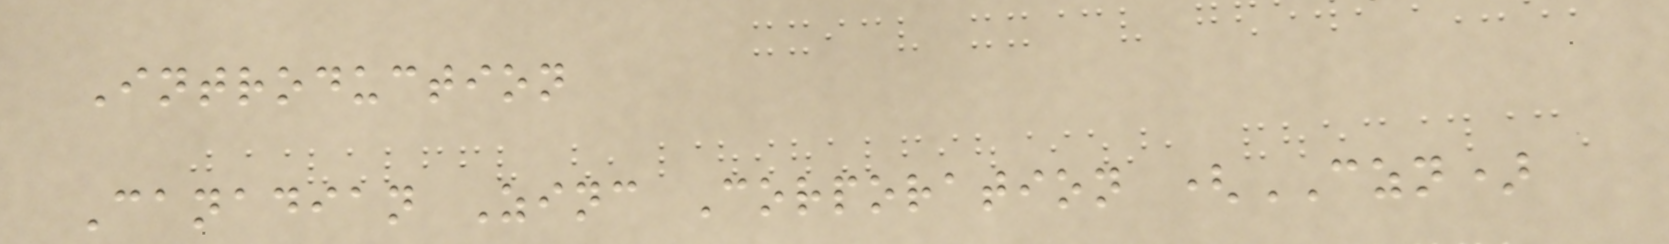Introduction
Canadian Zinc Corporation (CZN)
